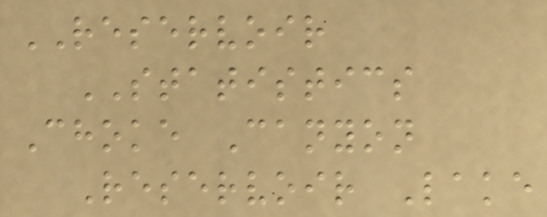RESERVOIR
STATISTICS
Choke Canyon
Reservoir Lake
